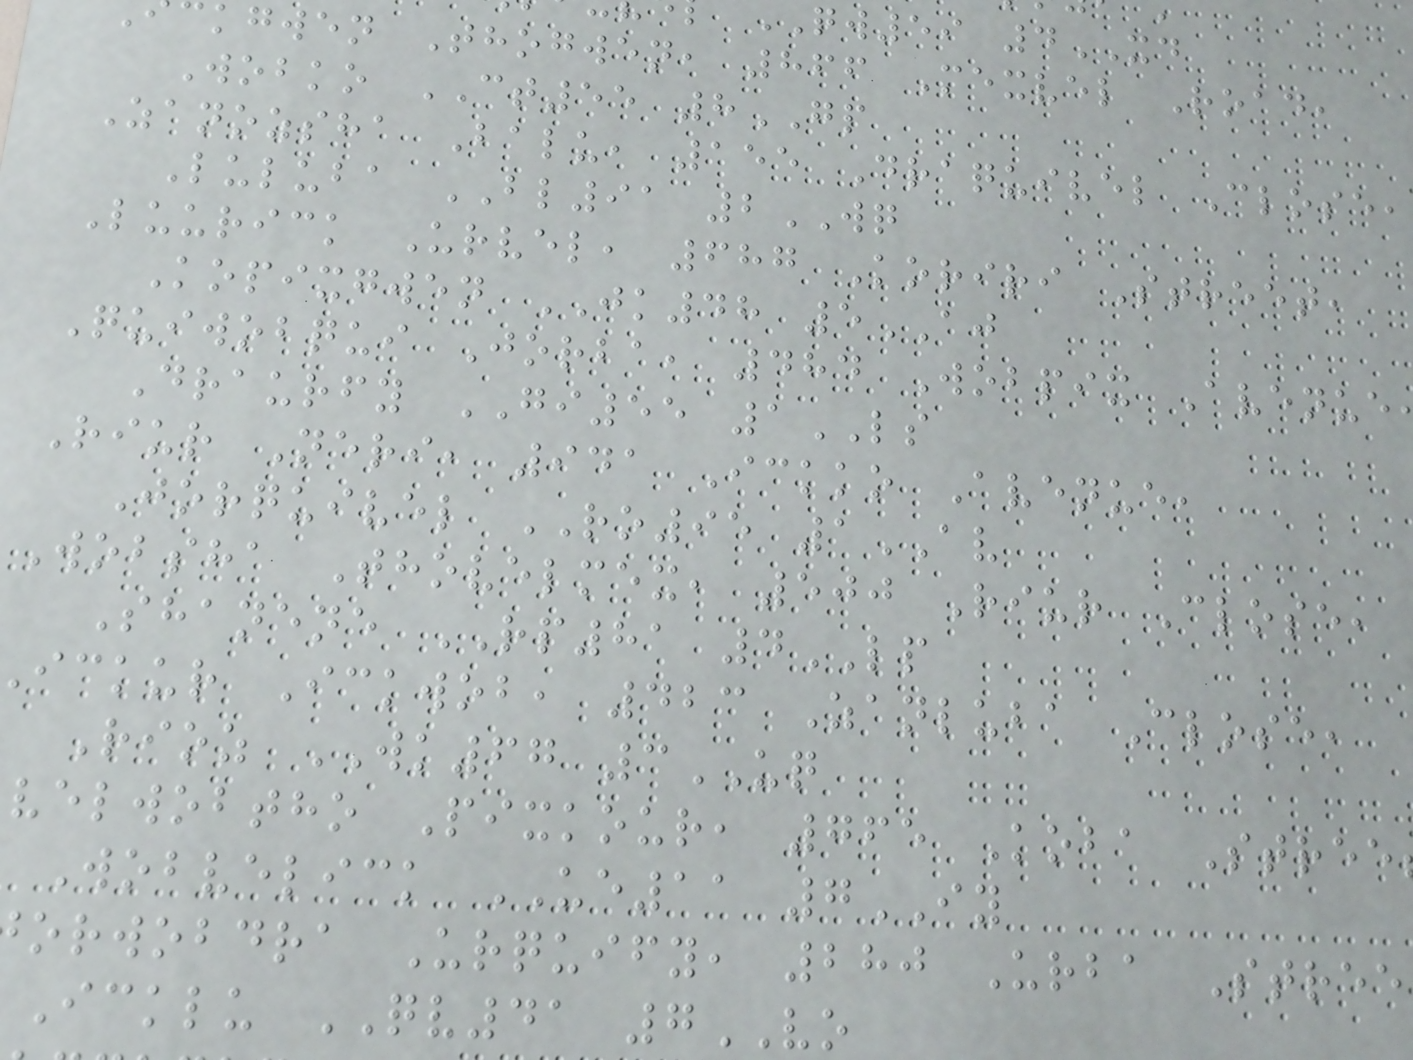qw59 4XD
kgwen Thogwen, 866 Mexvel Road,
Wobko CT55 8GP
Zanozsha Balu, 155 Draquivel Close,
Luluba BL91 2WQ
Luurick Urvel, 687 Koriri Street,
Kopixgwen JK48 5AJ
Quiwobqui Jorba, 484 Wobpix Avenue
Draurfy GI55 1LS
Riur Neri, 941 Ickko Avenue,
Jorquivel RO95 1AV
Wobsha Thovelmex, 500 Riur Close,
Shanene RP81 4LP
ickur Ickwob, 423 Zanluba Close,
Rioz WK67 3UQ
velwobtho Pixkour, 765 Koba Stree
Wobvelick UE11 7IY
orwobdra Urquify, 280 Urba Stree
Icklu QV41 7VO
